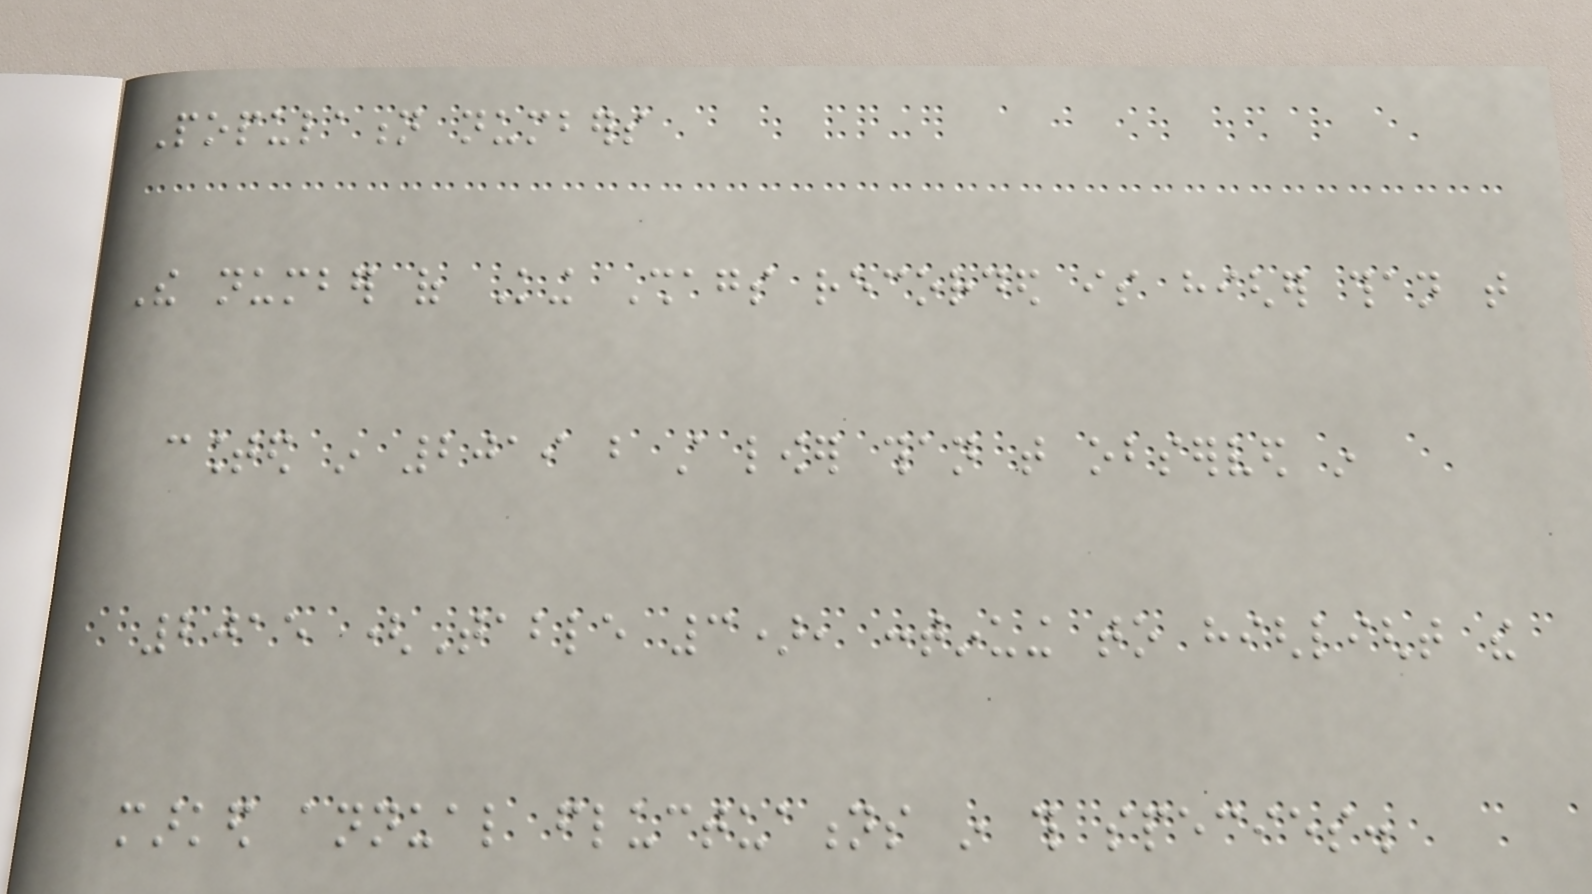Population numbers
The number of King Shags recorded is higher than that
counted in 2019 but still lower than that observed in
2015 (Table 3), continuing to highlight the
marked annual fluctuations in this species.
